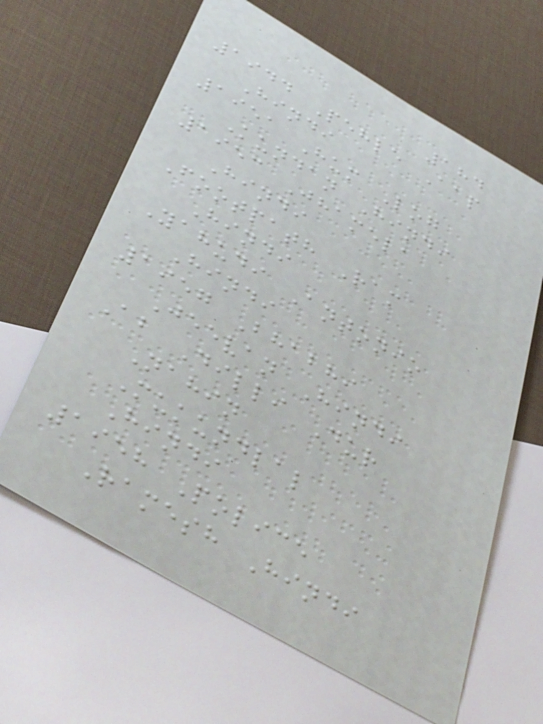184
1944 Pehle Aap
Hindi
1951 Hum Log
Kundan Hindi
1953 Jhamela
Hindi
Footpath Ram
Hindi
Yahudi Antonio
Hindi
1957 Bhabhi
Jeevan Hindi
Ab Dilli Dur
Nahin
Mukundlal
Hindi
1958 Police
Ramesh Hindi
